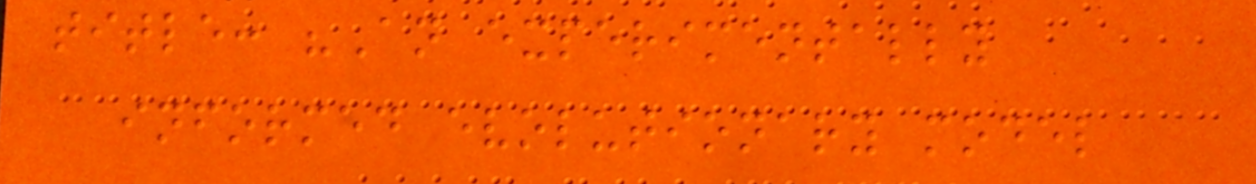title: "An experimentally
informed evolutionary model
